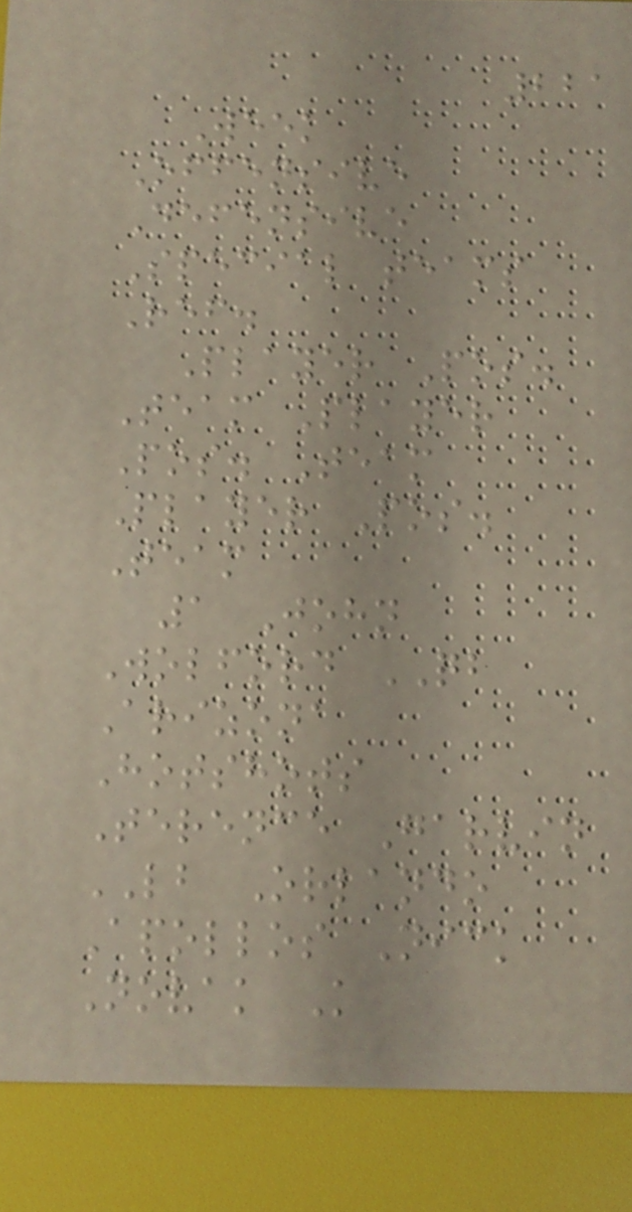221
Week
Offensive
Defensive
Special teams
Ref.
Player Pos.
Team Player
Pos. Team
Player Pos.
Team
1 John
Wolford QB
Arizona
Hotshots
Terence Garvin
LB Orlando
Apollos Nick
Novak K
